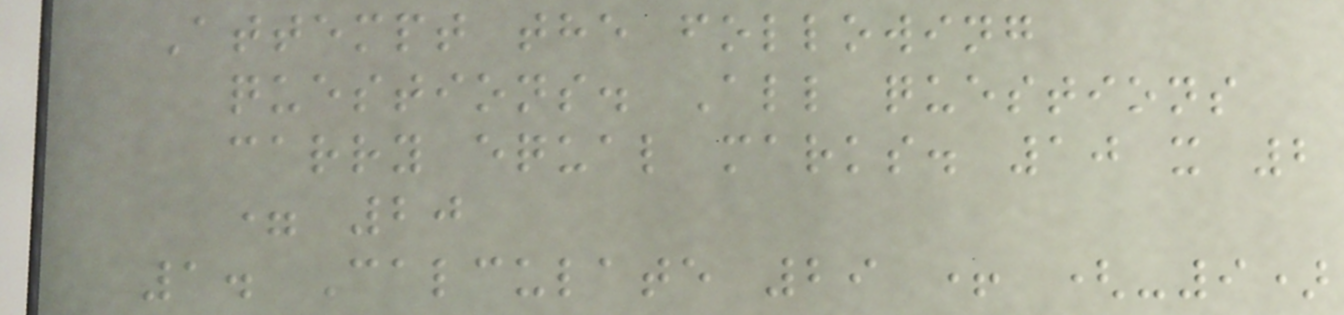Attempt the following
questions. All questions
carry equal marks. 10 x 2
= 20
1. Calculate 29 + (-9)
